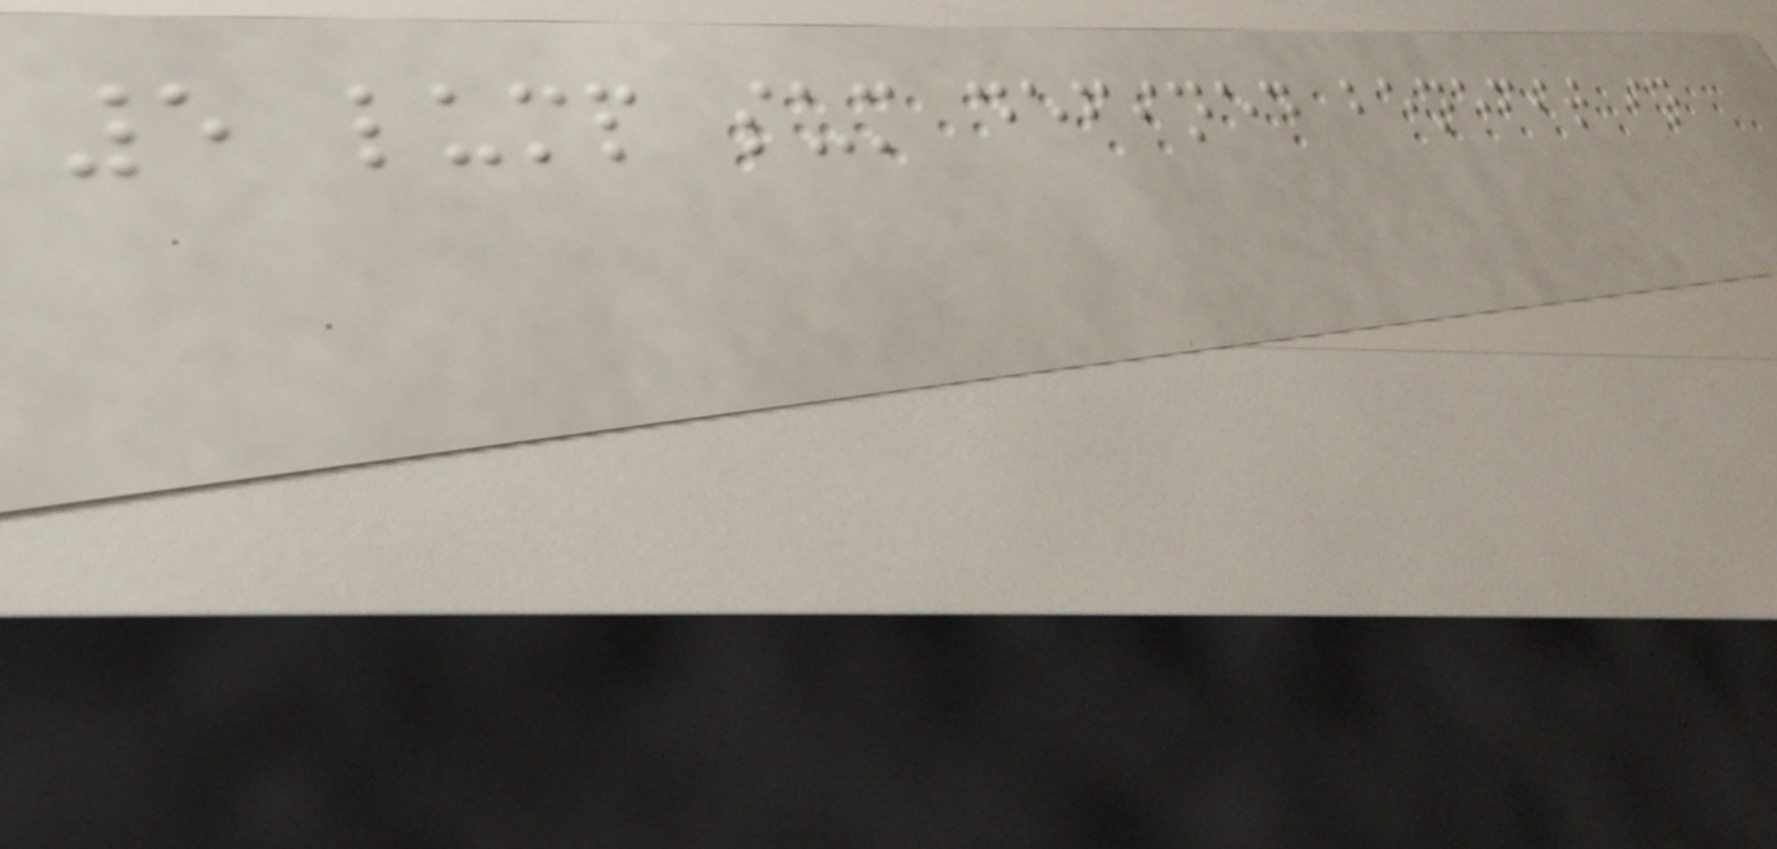5 lump sum defined benefit in
